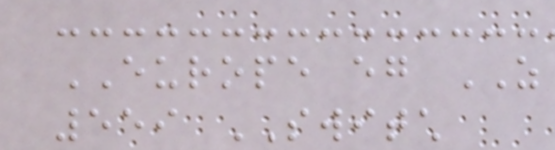EUROPE eg AS
559 SWITCH
